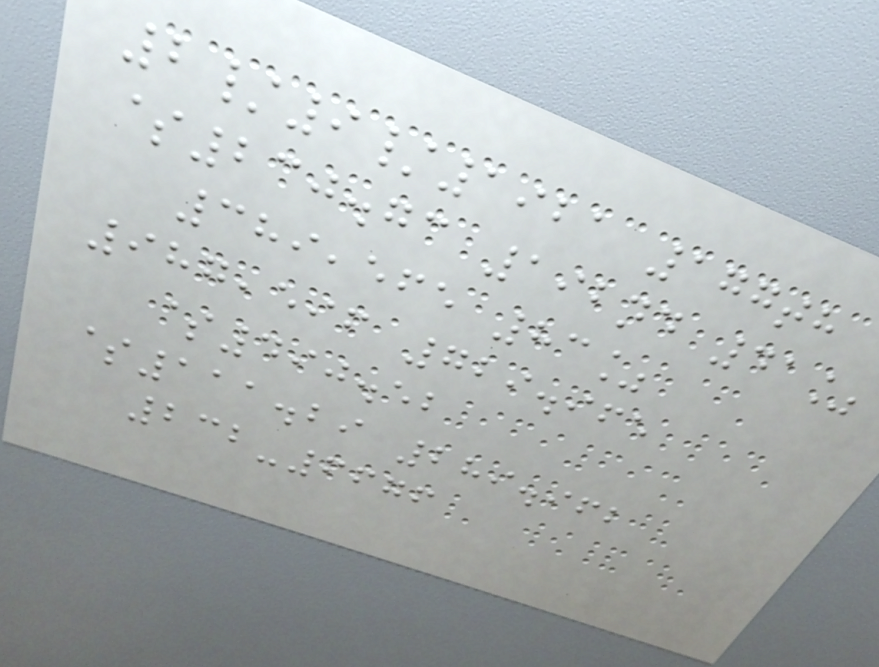2/9/1921 177th
$230.73 192nd 41%
389,565 83%
987,596 729.965
$490.52
$111.29 289.962
232-6676
